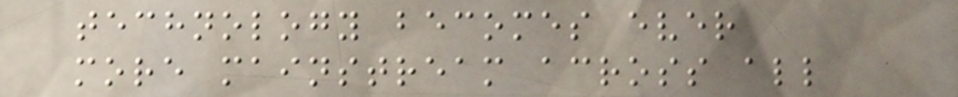technology becomes ever
more mainstream across all
